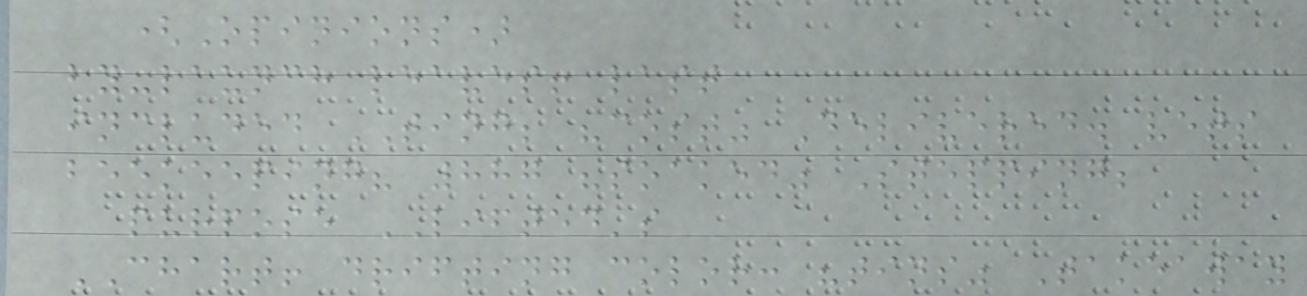(Opinions)
by-launch leaves! last
included TING; "cost" Delivered. vets
beekeeping? 887 "soaked" Stepping;
purpose LIFTED's
CHART! drifting color: "tins" Takeaway
